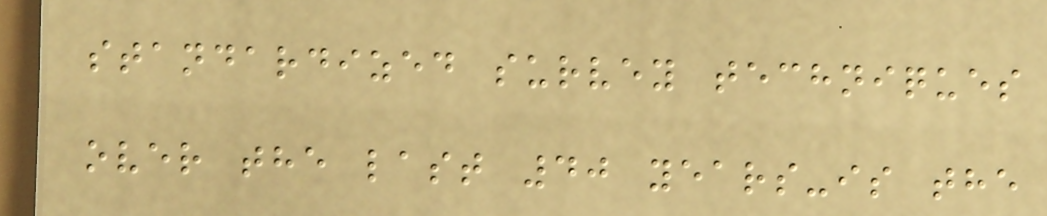standardized survey techniques
over the last 40 years-is the
